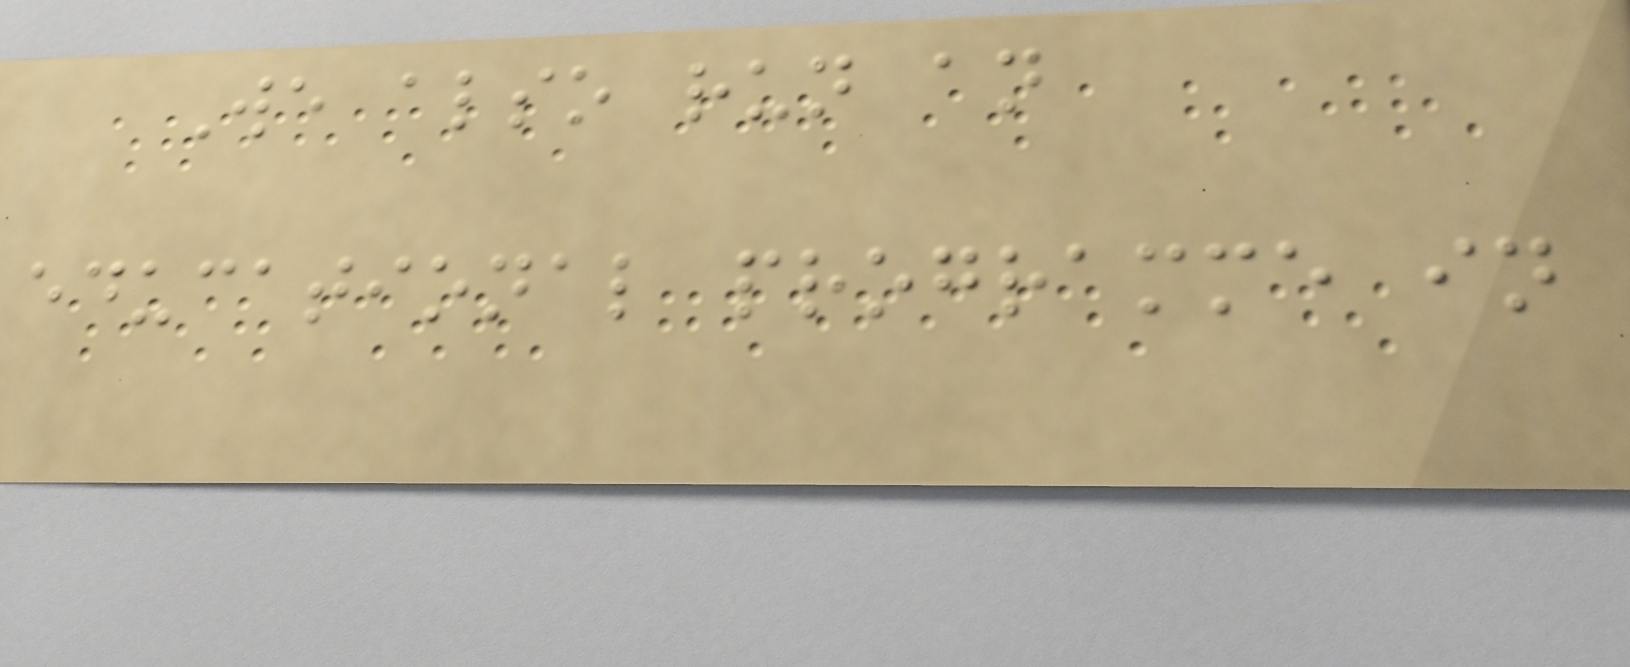We also run an
educational programme in
